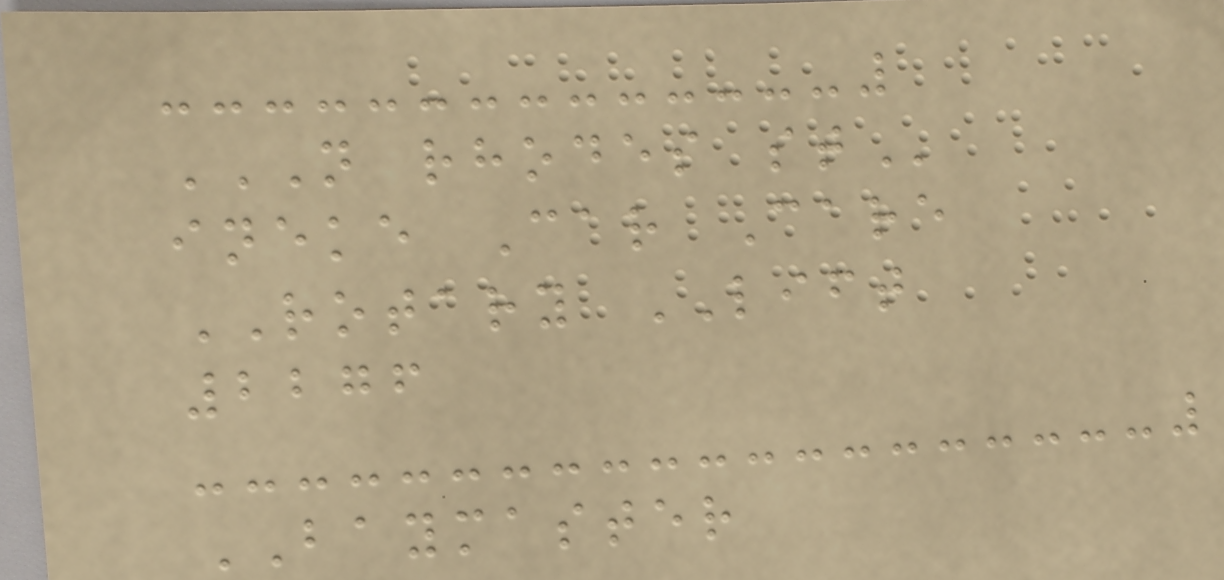N RHODES ST
ineke Car Care
ROTARY LIFT
2276
BAYMASTER
